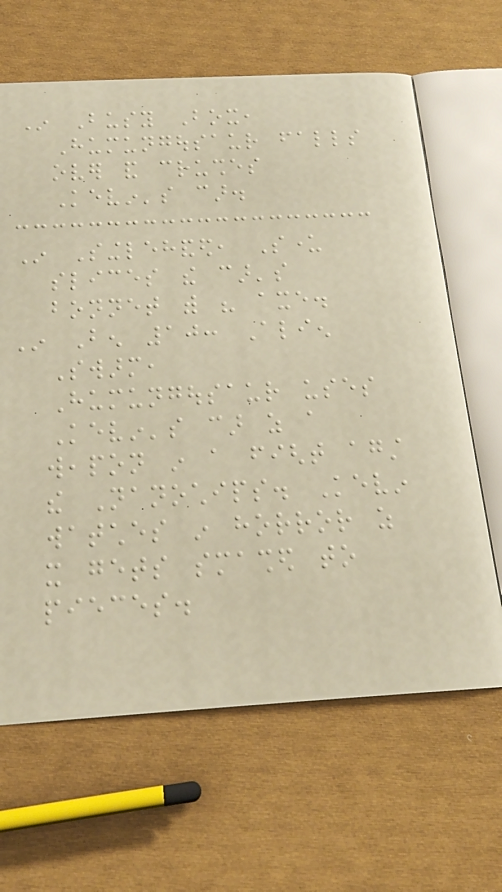In Busy Box,
Humungousaur falls
over and crushes
Kevin's car.
In Singlehanded, Sunder
slices the car's
bonnet with his axe.
In Ben 10: Alien
Swarm,
Humungousaur uses
Kevin's car as a
weapon in a fight against
the Nanochips. Kevin
watches in horror as
it gets smashed to
pieces.
